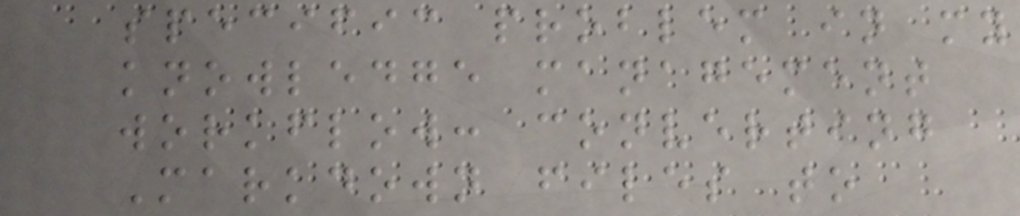specific problem in my
knowledge management
workflow: converting
Markdown files to
